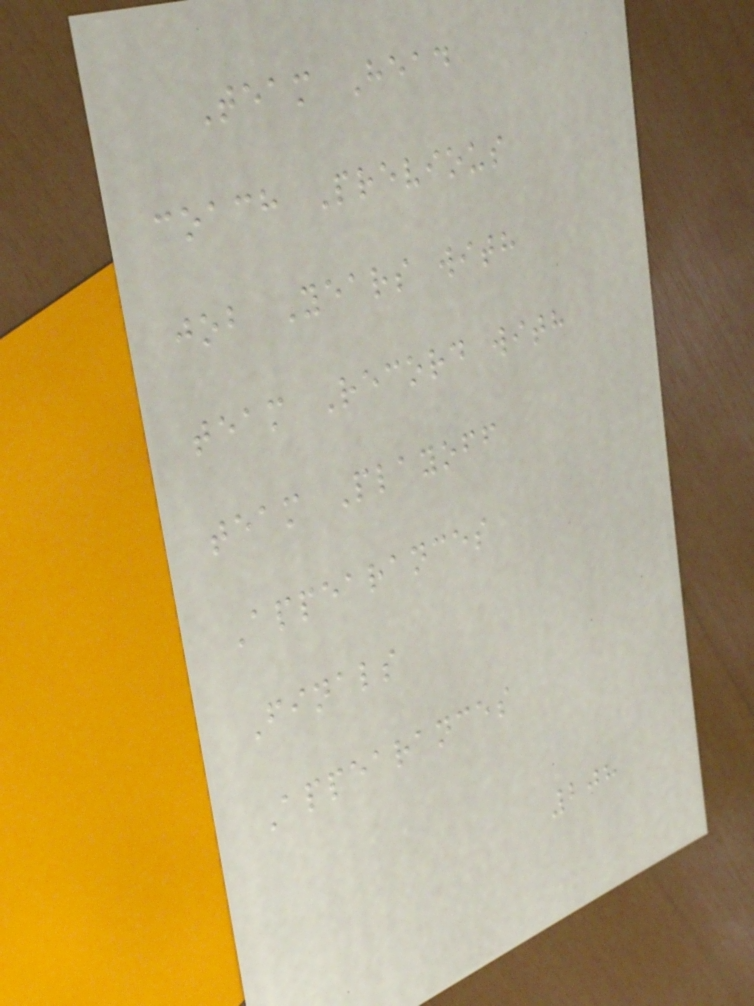Team Head
coach Previous
job Years with
team Record with
team Playoff
Appearances
Finals
Appearances
208
